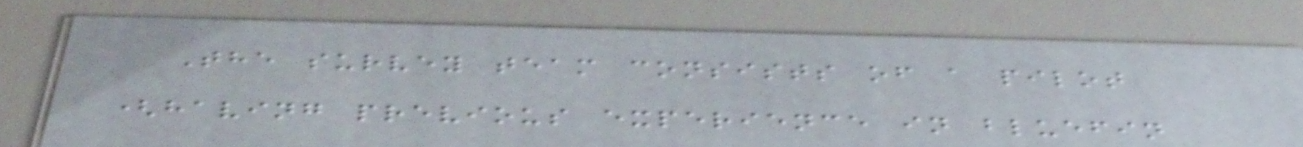The survey team consists of a pilot
(having previous experience in bluefin
